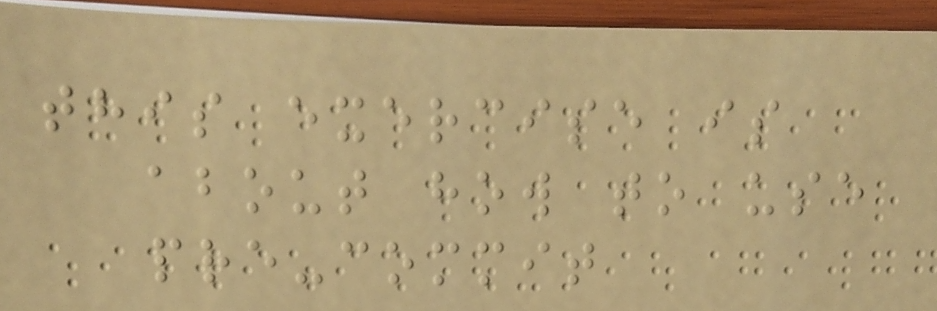this exercise is
about how to use
pre-commit
